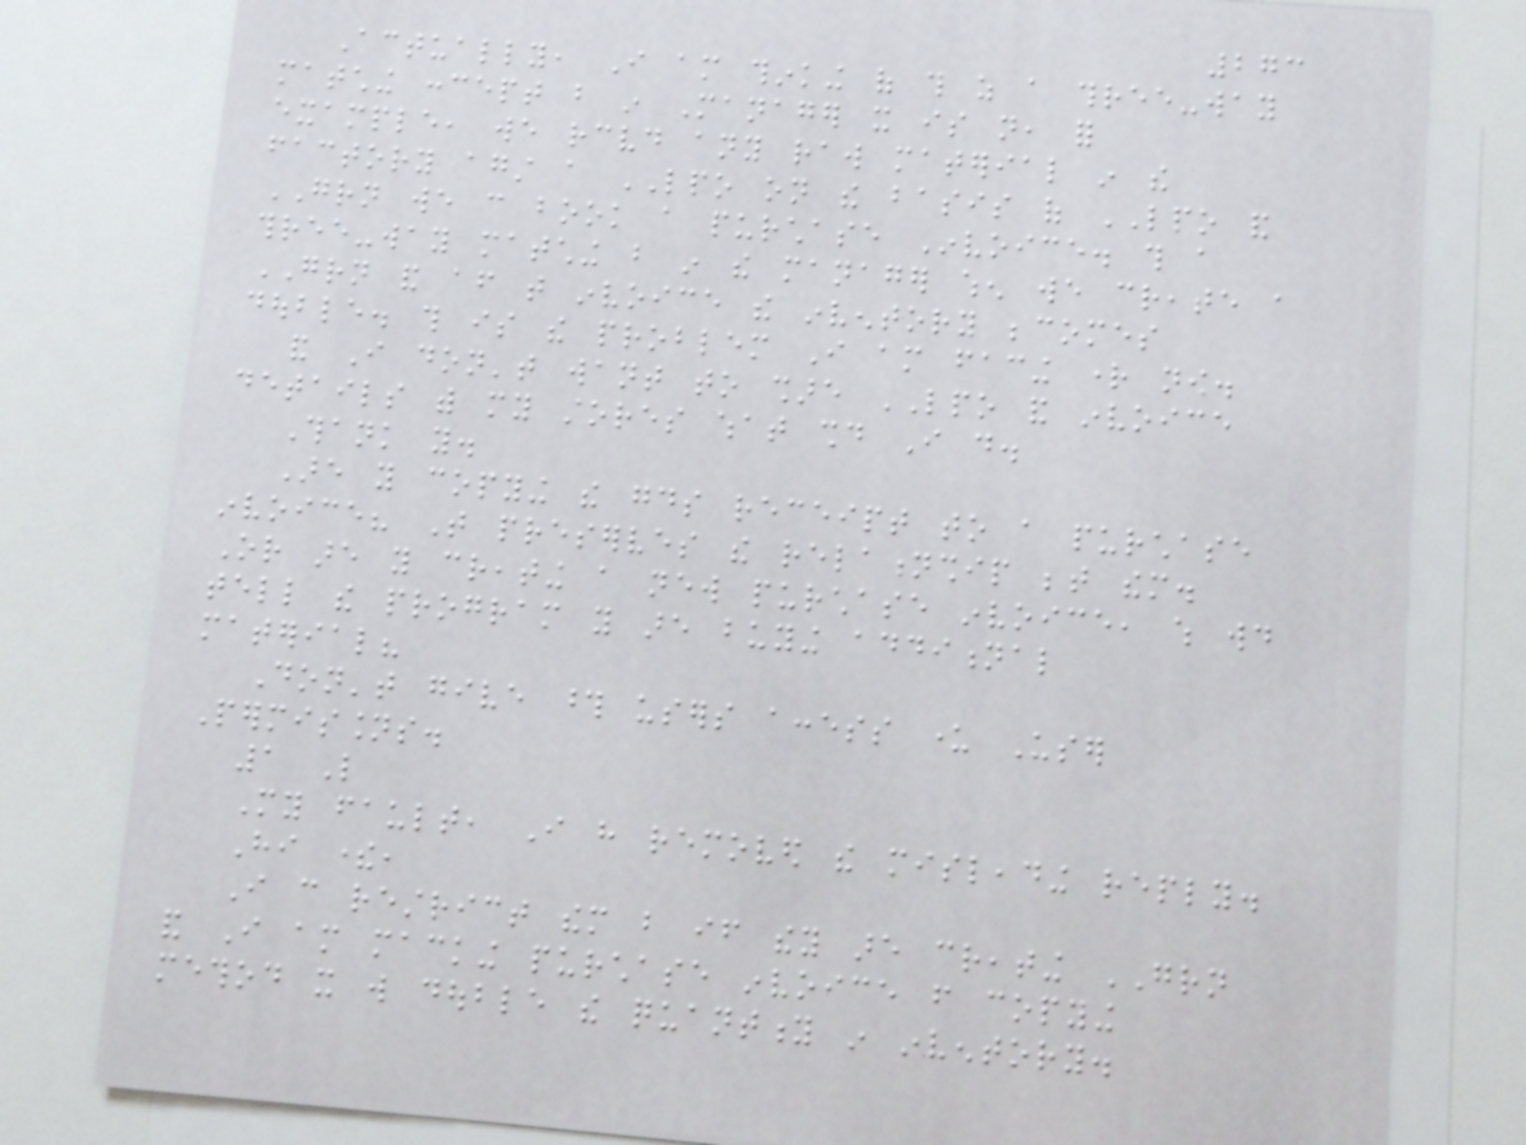273
Actually, I am thinking of this as a three-way
matching concept but in Manager it is not, for
example, we received any raw material in the
factory against a LPO on the basis of LPO and
GRN we can book a purchase Invoice. this a
three-way matching but in the manager when we create a
GRN and after that invoice the inventory becomes
double. this is the problem I am facing right now.
and I don't want to share LPO and invoice
details with my stores what should I do.
Thank you.
Are you copying the goods receipt to a purchase
invoice? That preserves the relationship between them.
Or are you creating a new purchase invoice, which would
tell the program you are buying additional
material?
Don't give those users access under User
Permissions.
1 Like
My fault, I have removed the misleading reply.
Hi there,
I can restrict them but if they are creating GRN
and I am macking purchase invoice from copying
method it will double the quantity in inventory.
